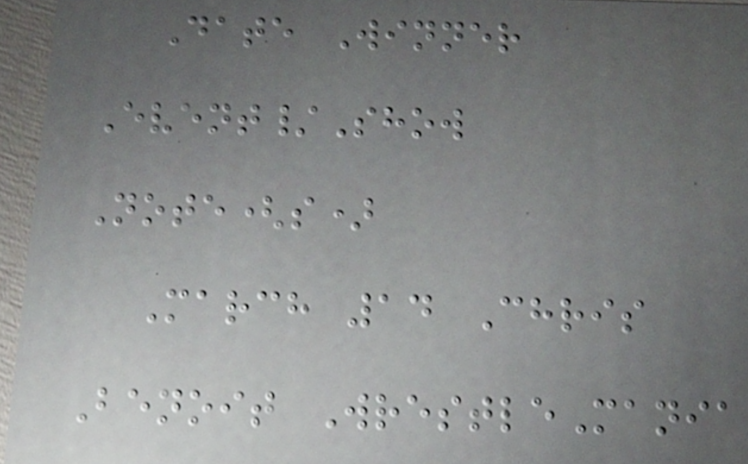Date Winner
Event/Show
Note(s)
March 14 Chris
Benoit WrestleMania
